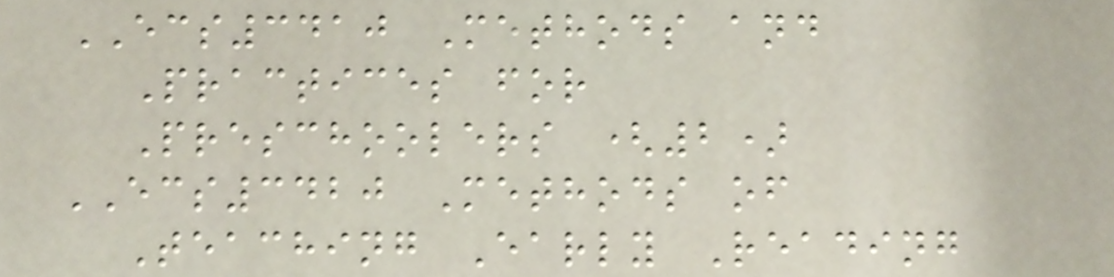ECS3410 Methods and
Practices for
Preschoolers (2)
ECS3420 Methods of
Teaching Early Reading
